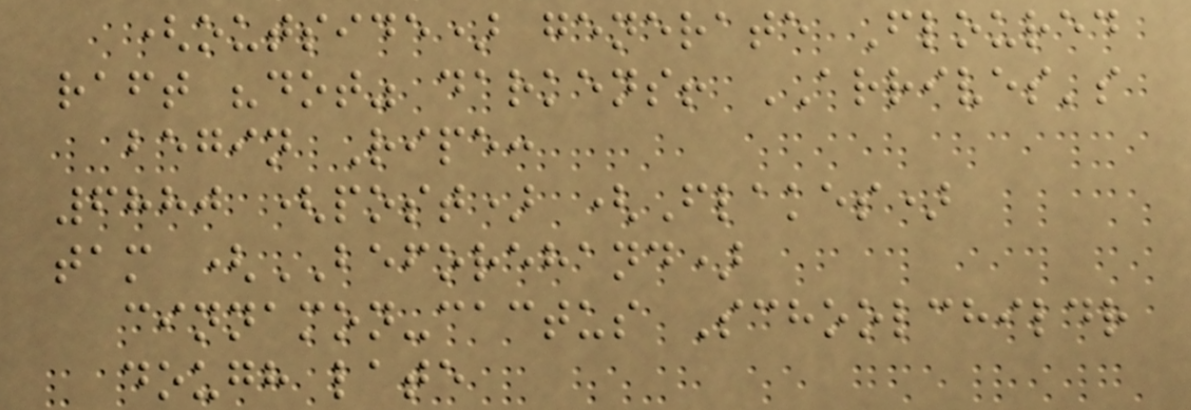(outside) generate Floured
raft "dot" darkens! ARRIVES's
begin Ripe:
6880 (post) (Flakes)
tam (BEFOREHAND)
cinnamon-cactus Schoolchildr
dough late
